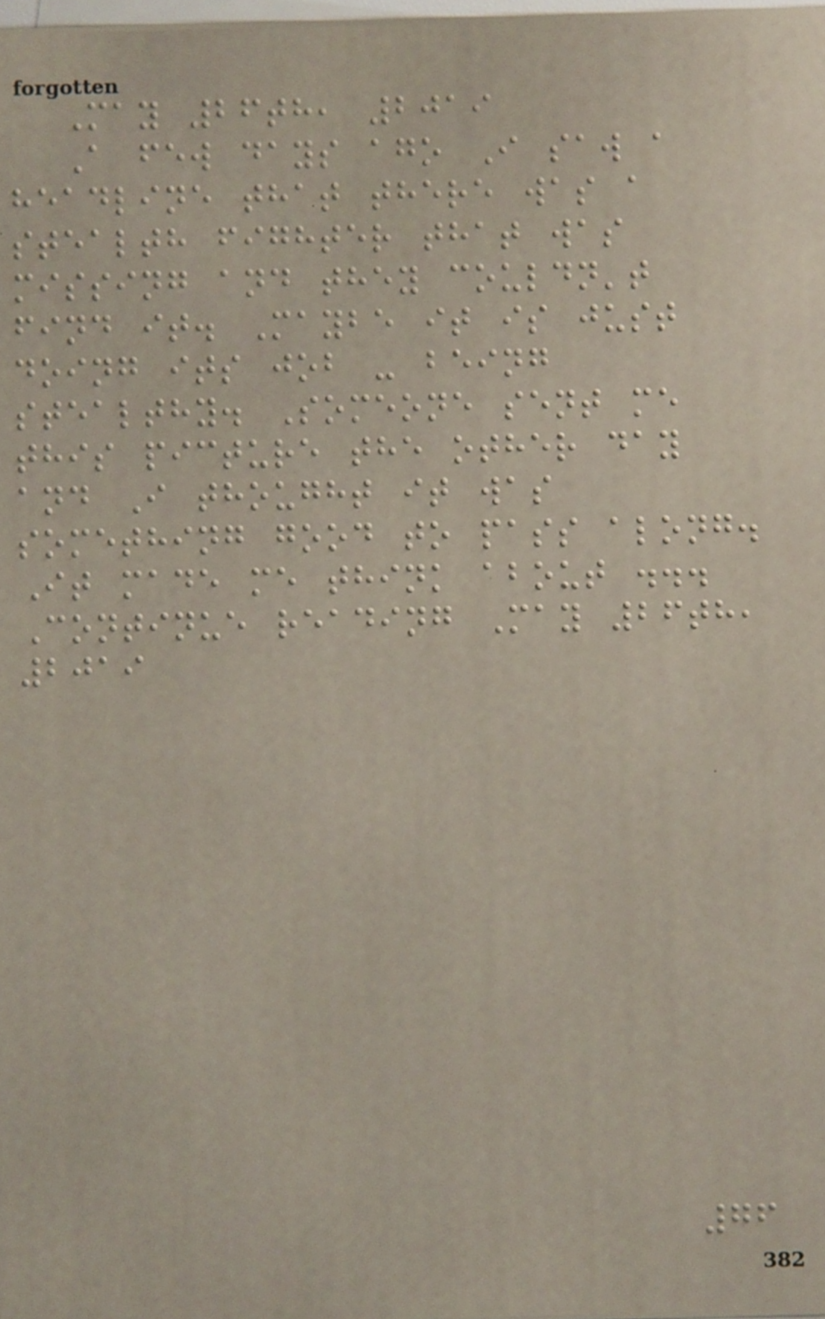May 26th, 2019
A few days ago I saw a
headline that there was a
stealth fighter that was
missing and they couldn't
find it. Maybe it is just
doing its job - being
stealthy. Someone sent me
this picture the other day
and I thought it was
something good to pass along.
It made me think about ...
Continue reading May 26th,
2019
76
